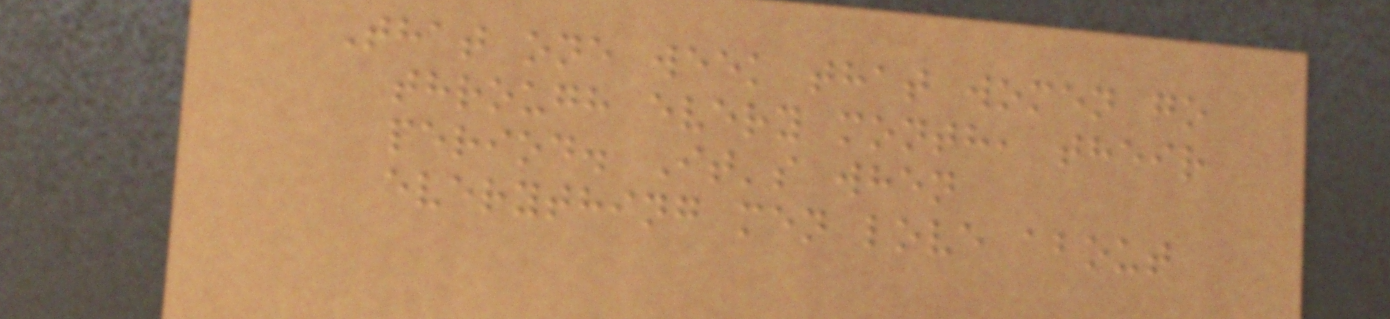That one week that women go
through every month, their
period. It's when
everything men love about
